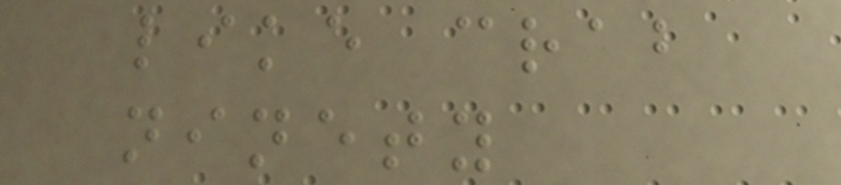like crab
ninety
